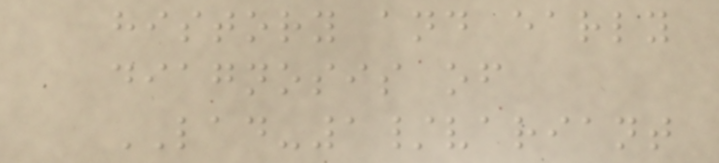history and early
diagnosis of
LAD-1/variant
